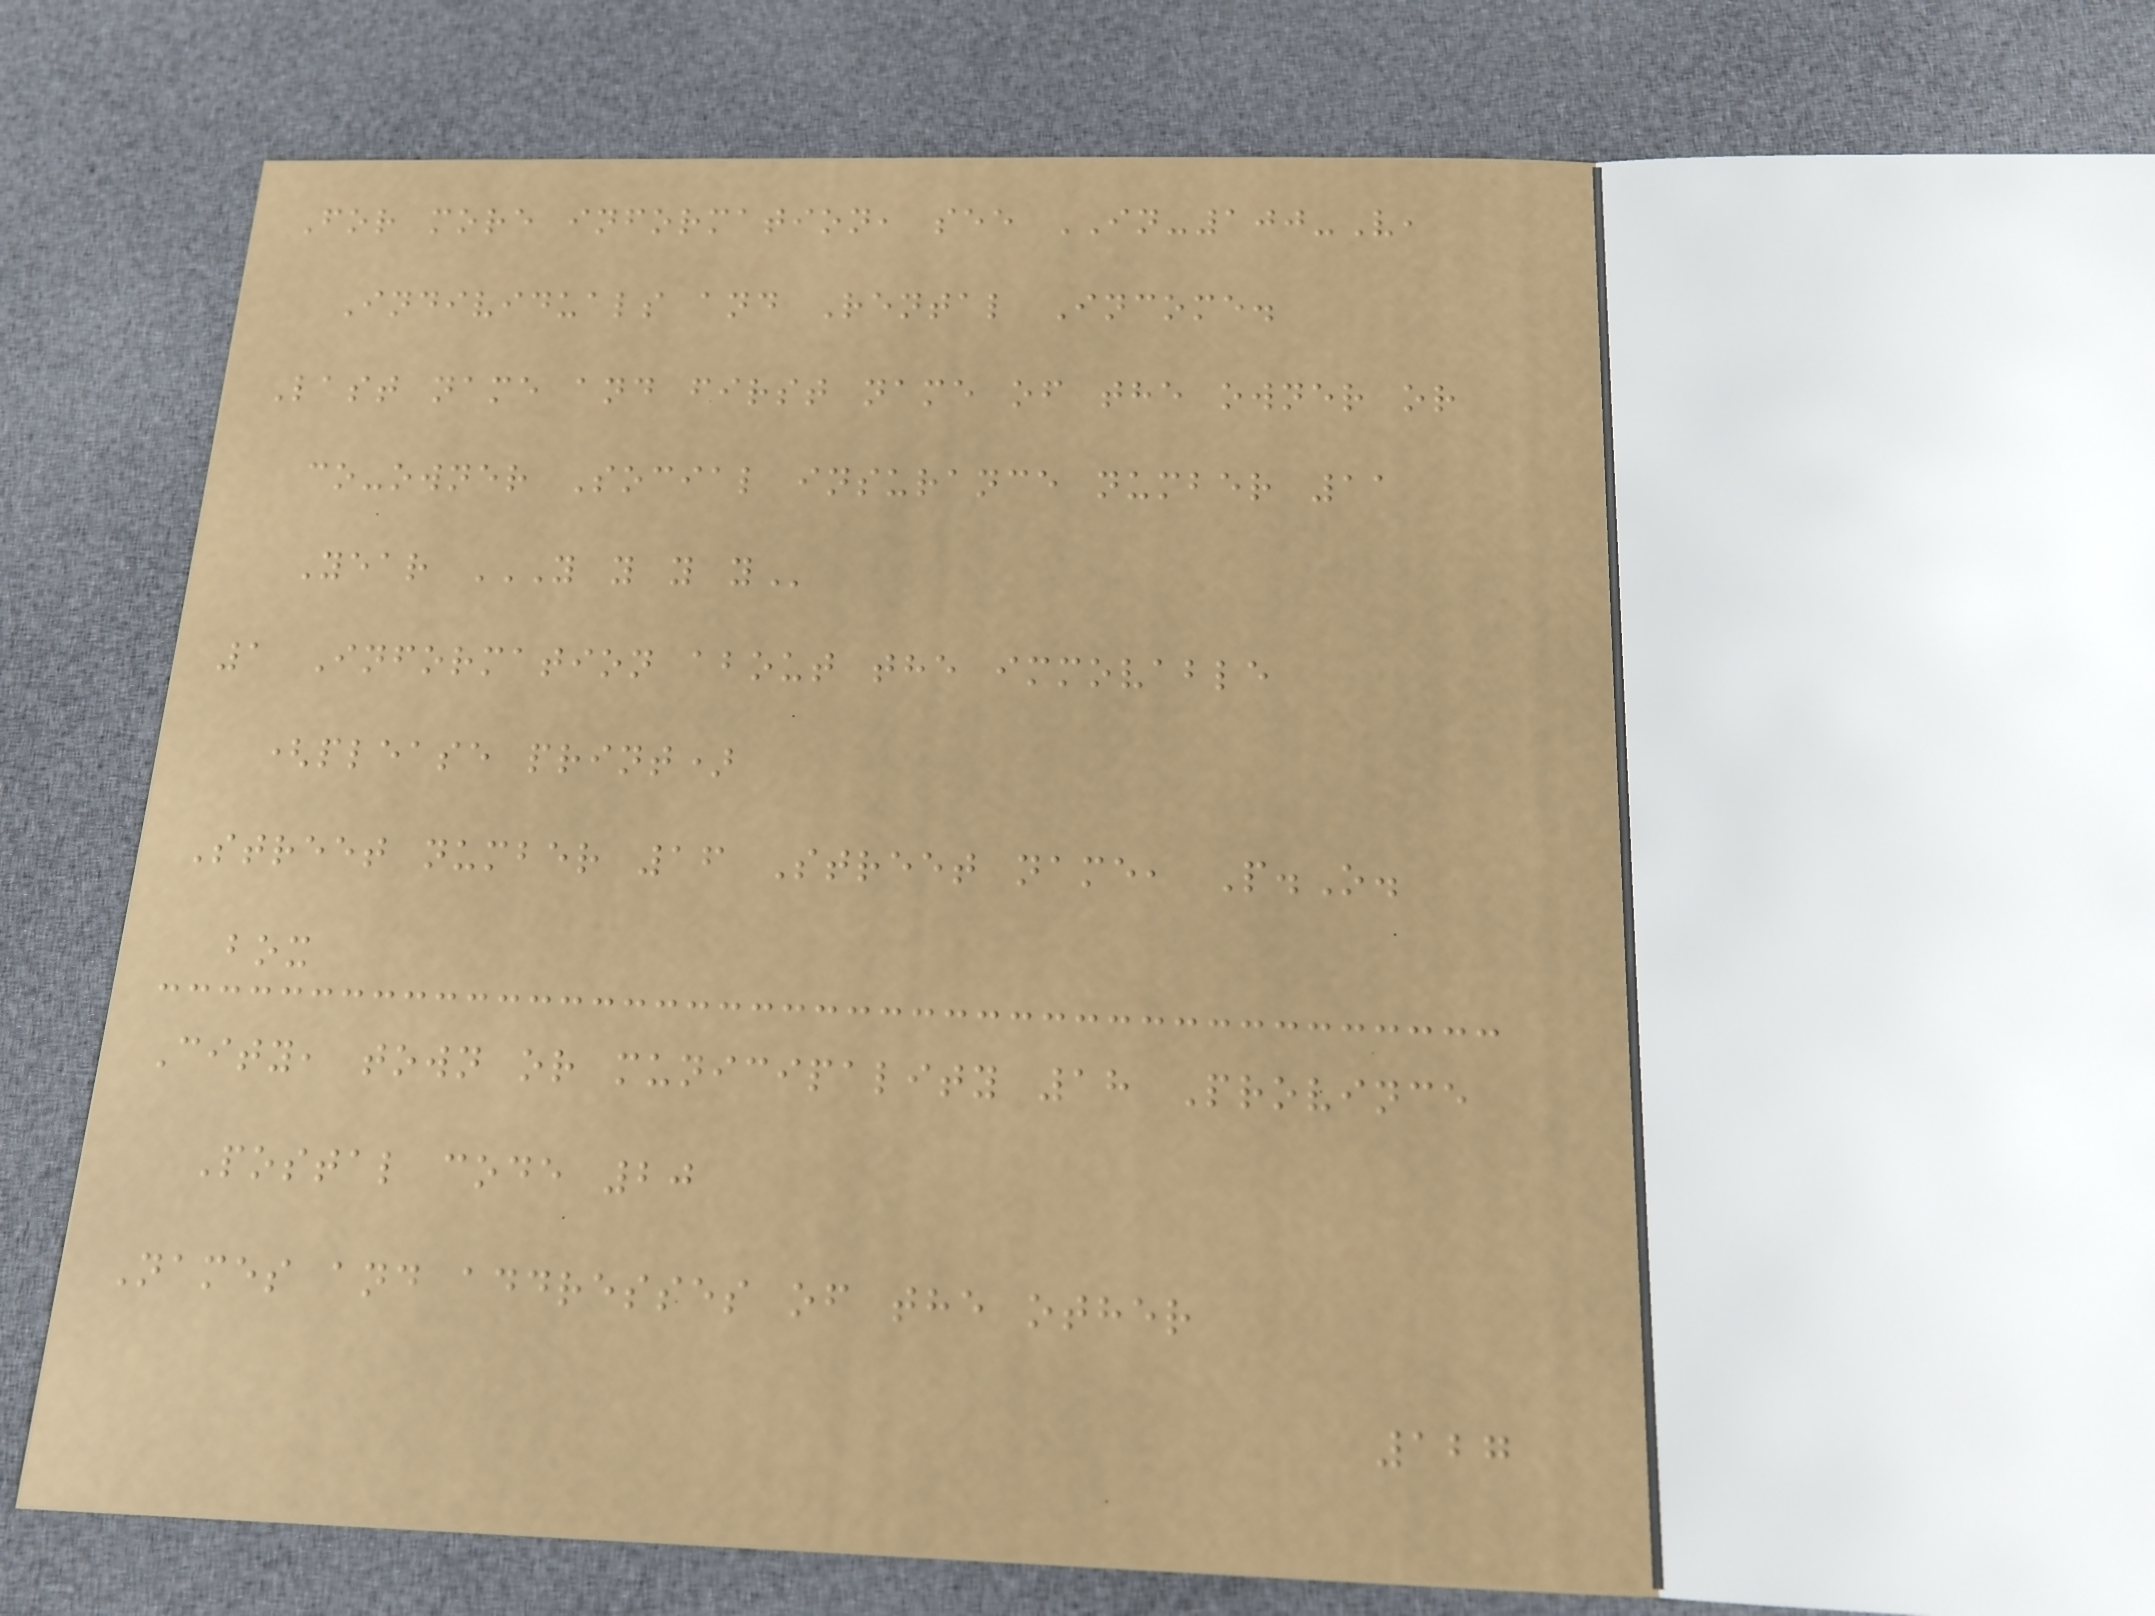For more information, see IN-100-V,
Individuals and Rental Income.
Last name and first name of the owner or
co-owner Social insurance number 11
Year Y Y Y Y
1 Information about the immovable
(please print)
Street number 16 Street name, P.O.
box
City, town or municipality 18 Province
Postal code 20
Names and addresses of the other
127
